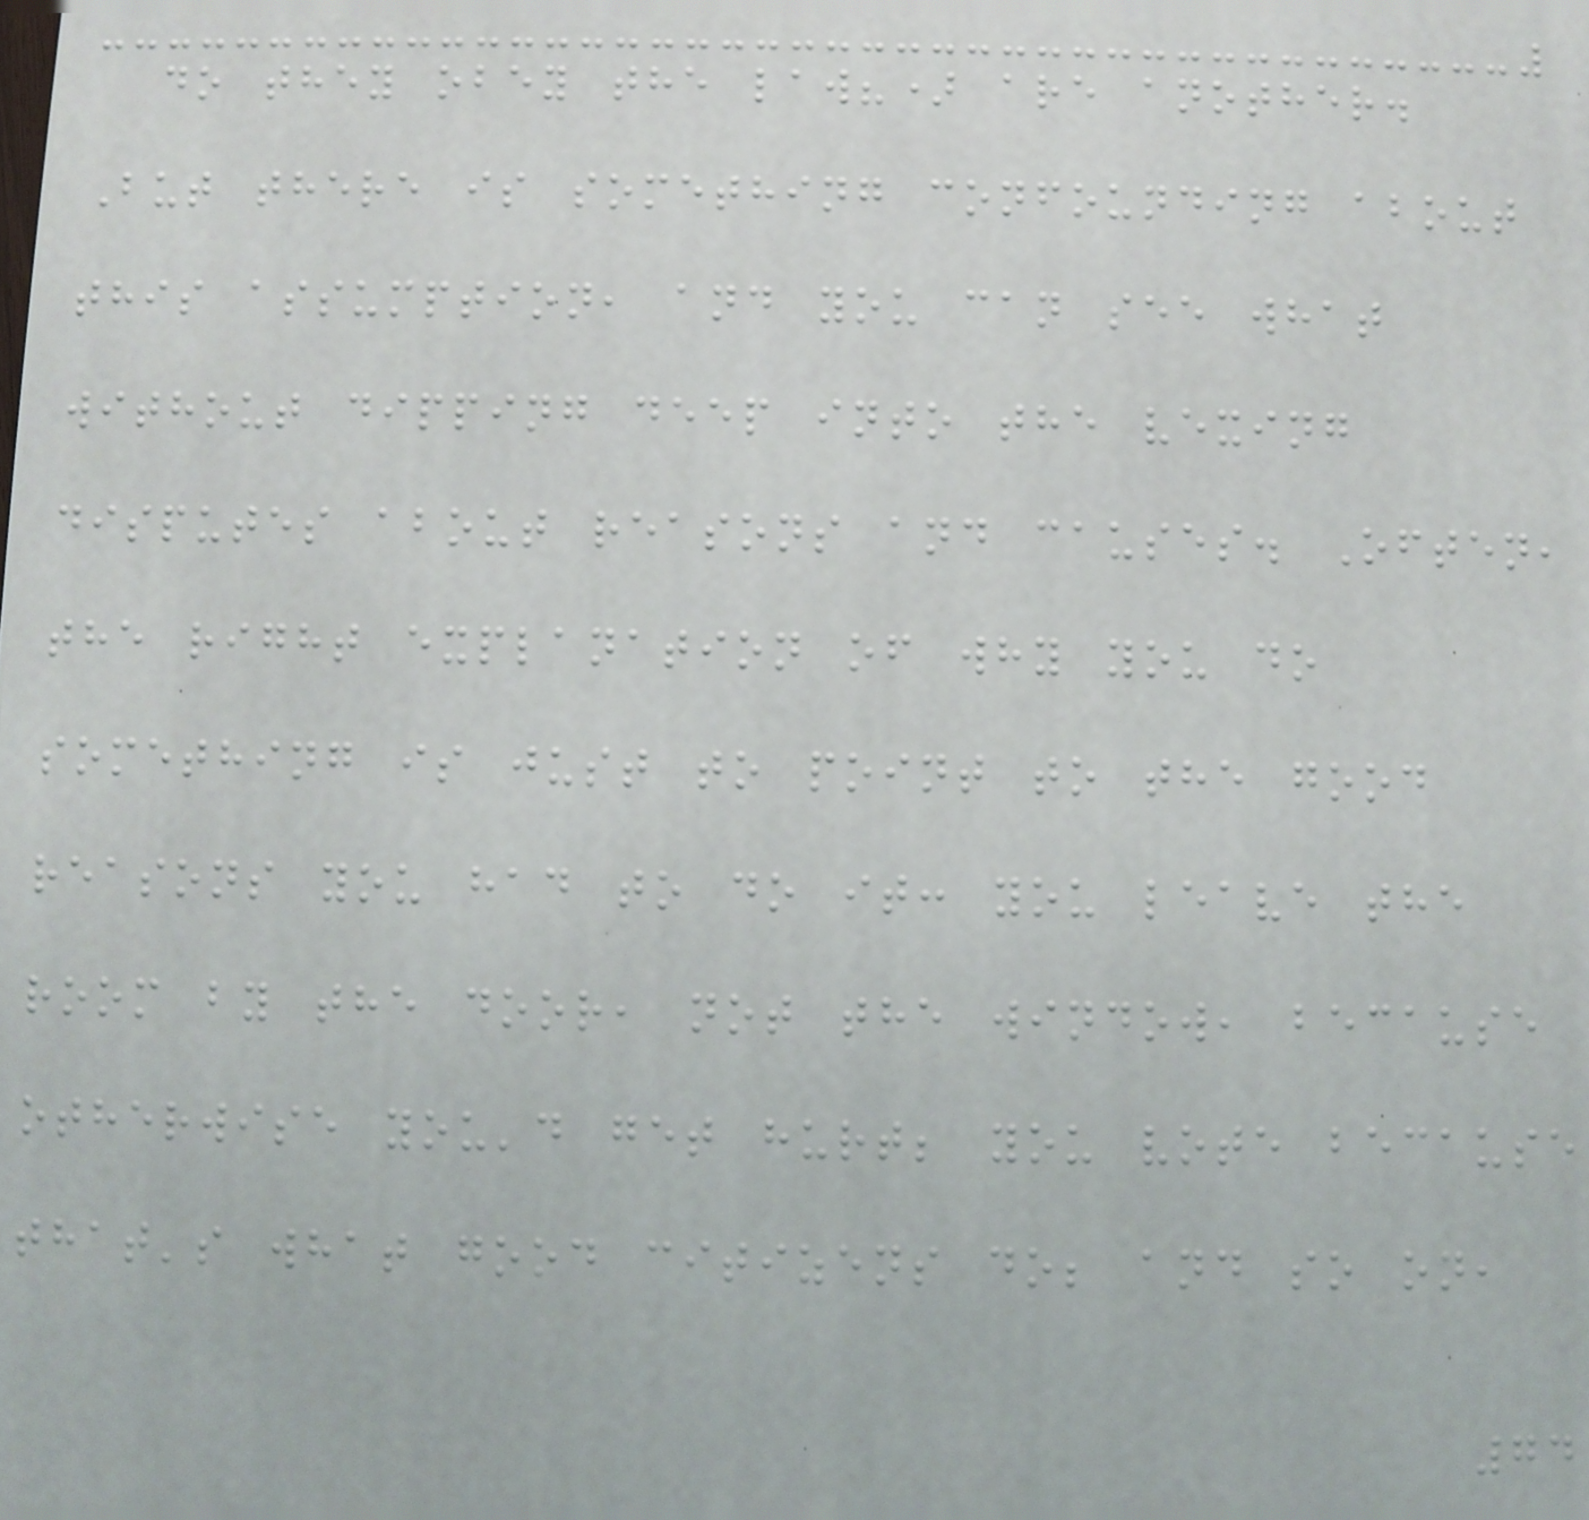do they obey the law?) are another.
But there is something confounding about
this assumption, and you can see what
without dipping deep into the vexing
disputes about reasons and causes. Often,
the right explanation of why you do
something is just to point to the good
reasons you had to do it: you leave the
room by the door, not the window, because
otherwise you'd get hurt; you vote because
that's what good citizens do; and so on,
74
